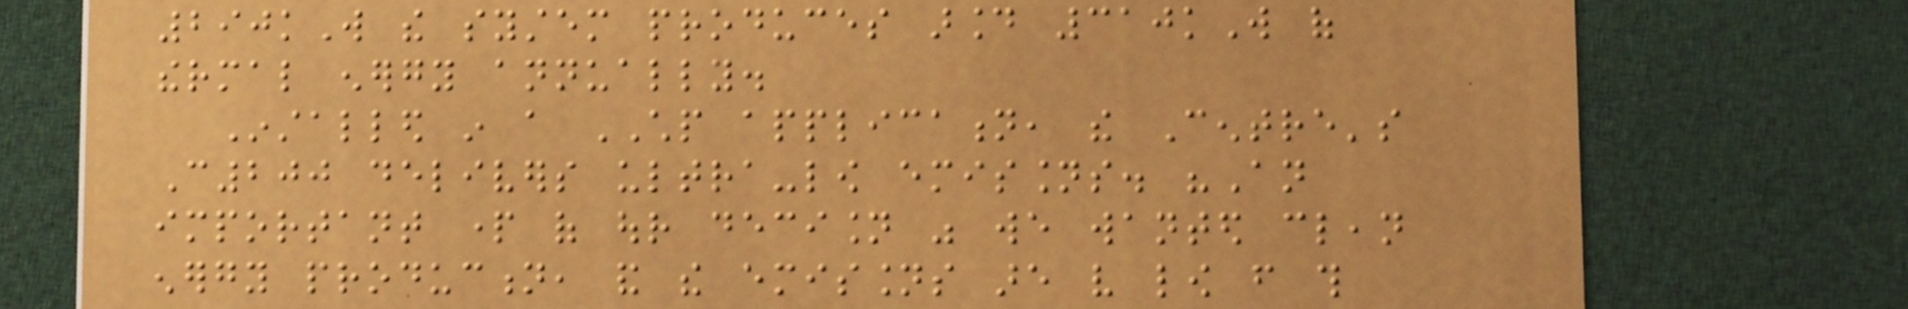290kW the system produces around 310kW of
thermal energy annually.
Installed in a CHP application, the Centre's
C200 delivers ultra-low emissions. "An
important part of our decision was we wanted clean
energy production, and the emissions are very low from this
